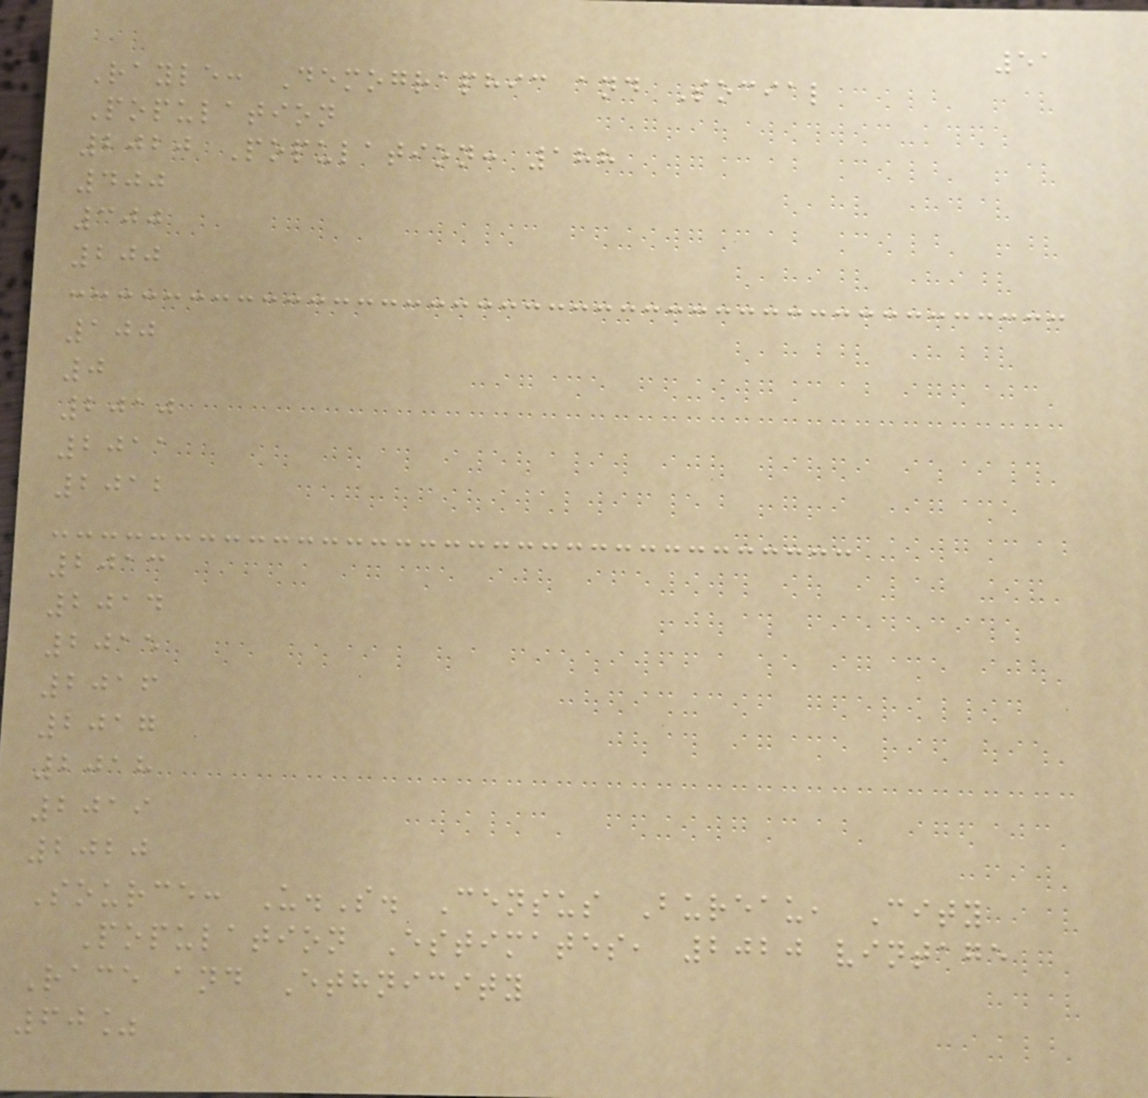51
Rayle: Demographic and Social
Population
2020 Population: 188
400
300
200
100
0
2010
2011
2012
2013
2014
2015
2016
2017
2018
2019
2020
Source: U.S. Census Bureau, City
Population Estimates, 2020 vintage
Race and Ethnicity
60%
